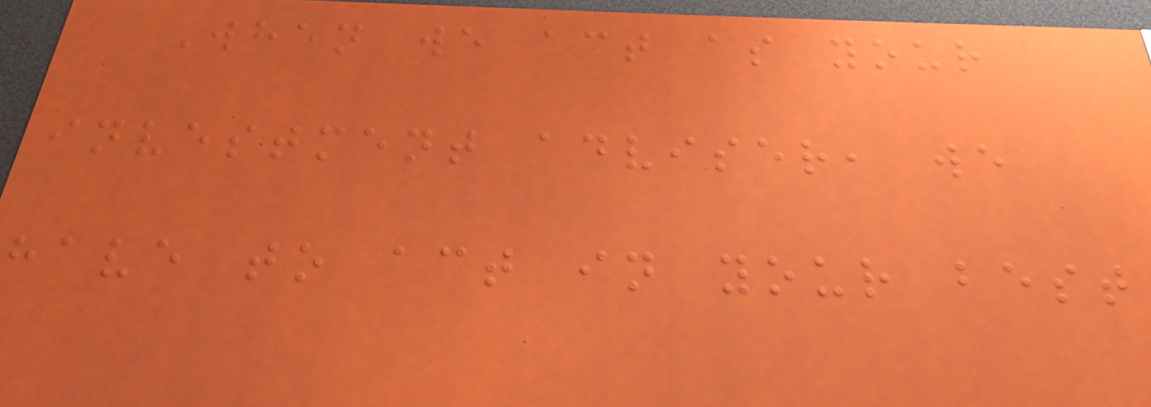When we act as your
investment adviser, we
have to act in your best
